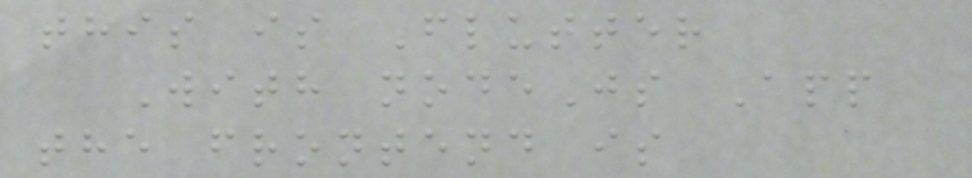this is Flutter
With nodeJs App
the frontend is
